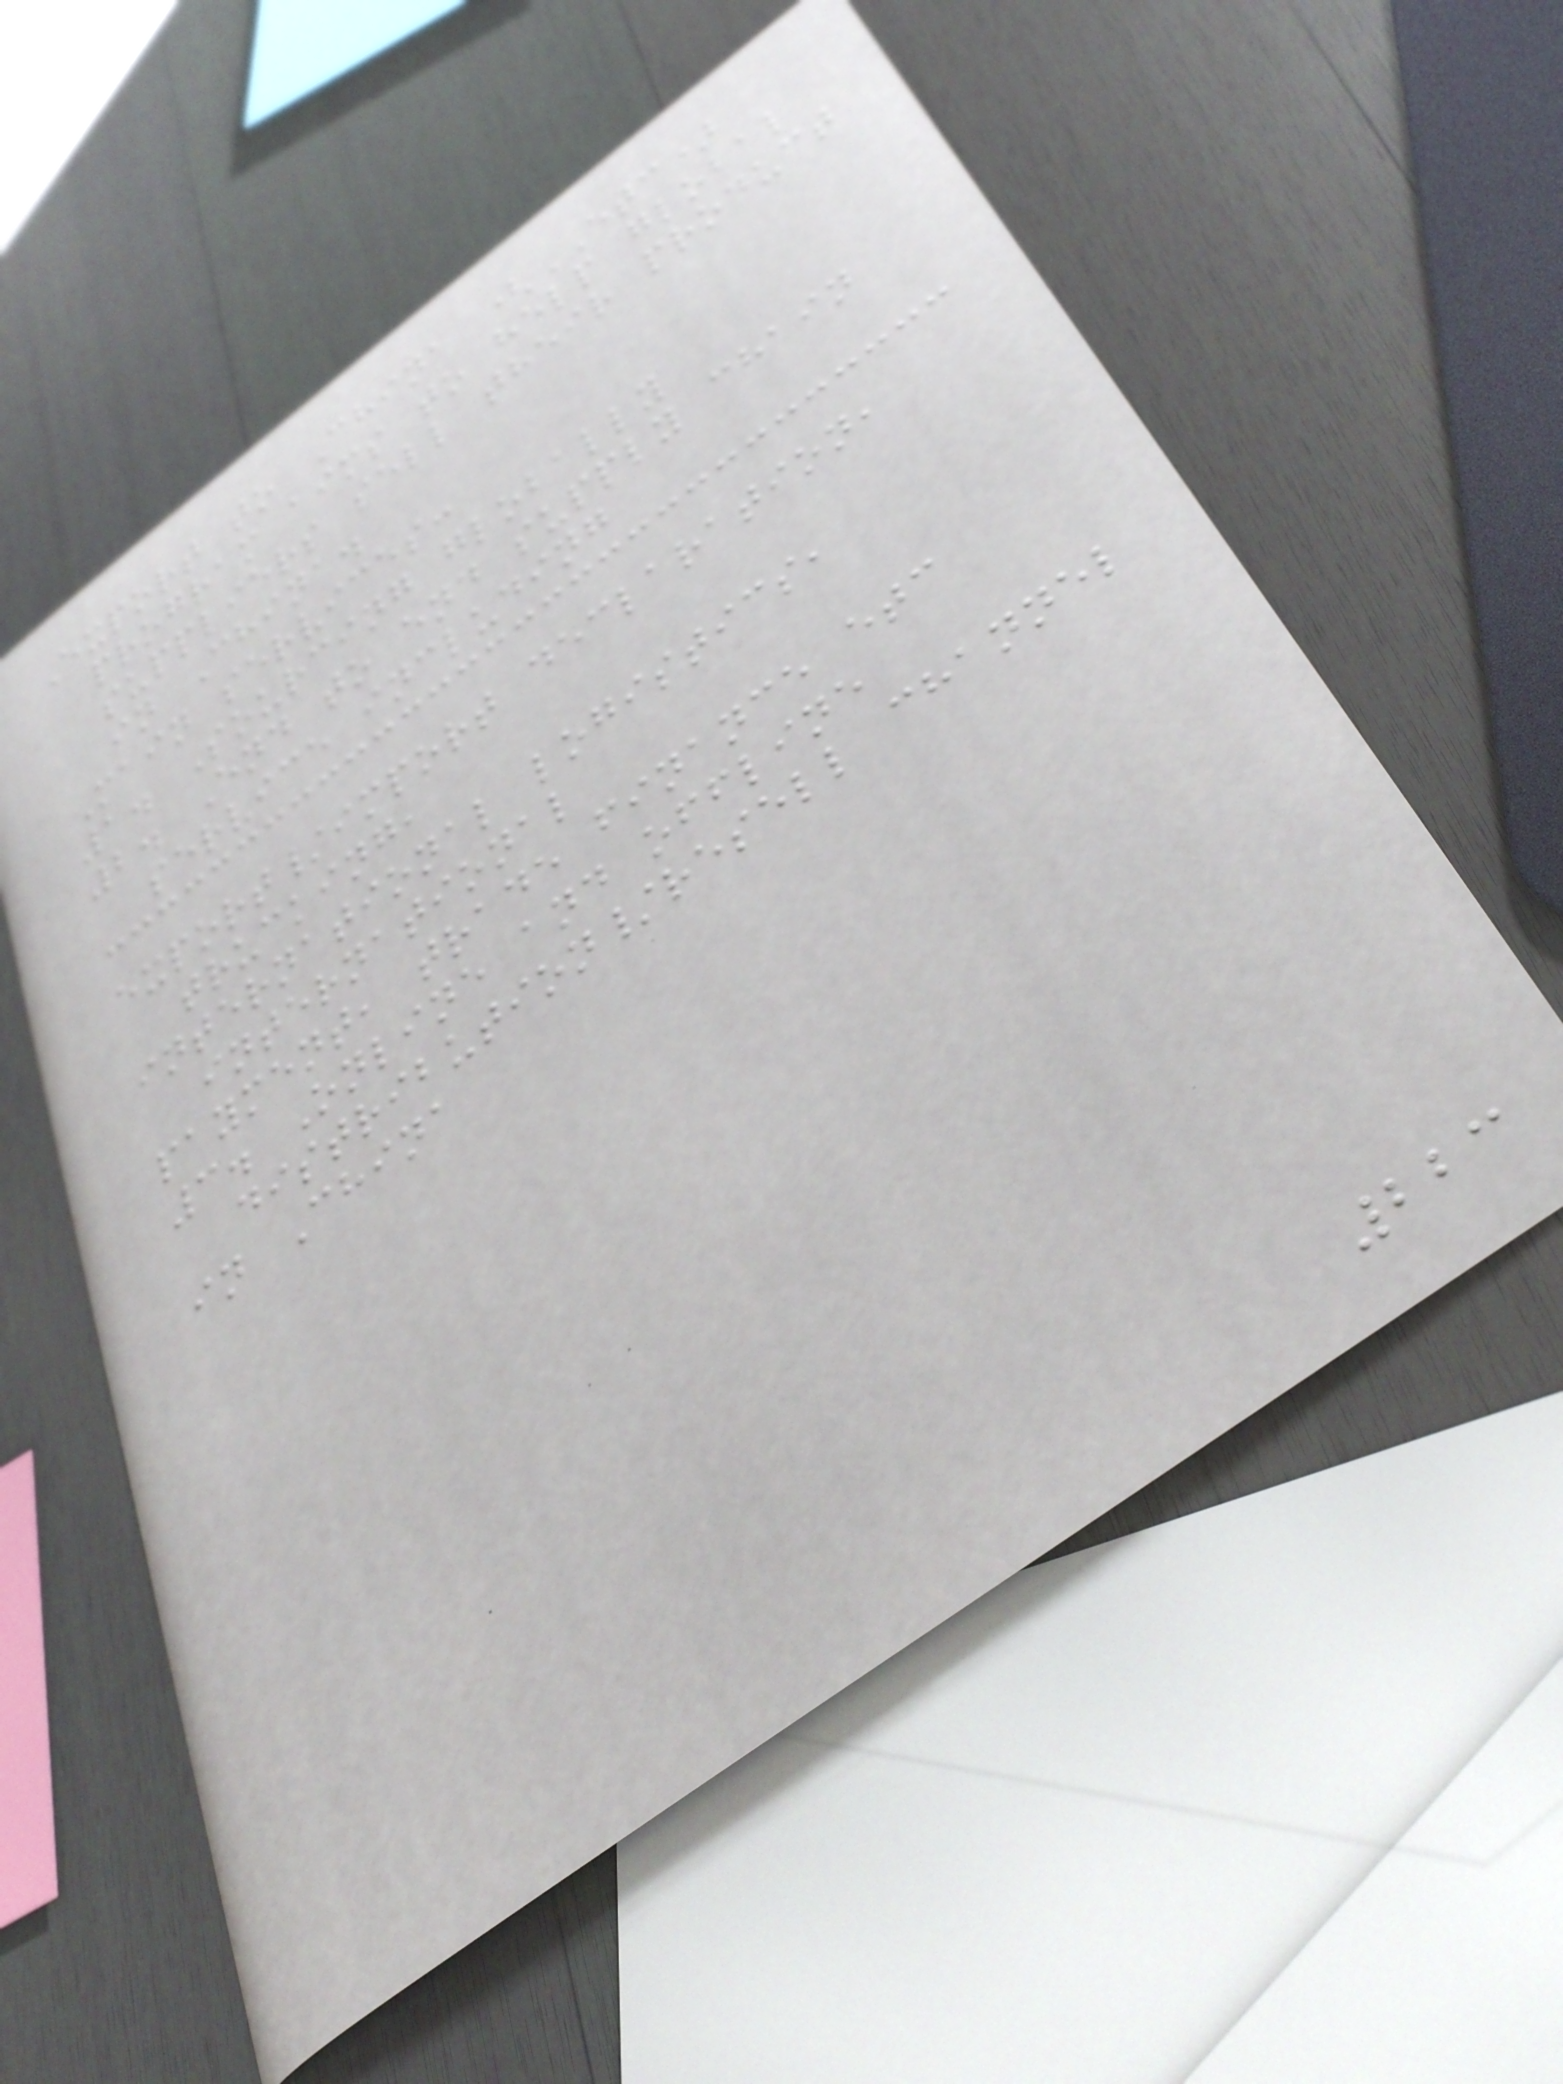Export to China (ETC)
program aims to help global
suppliers sell their product
in China.
Main services:
1. Sourcing globally
2. End to end supply chain
service including
export/import declaration,
trucking,
international logistics,
international
payment, trade finance etc
3. Online and offline
distribution/resell channel
in China
223
